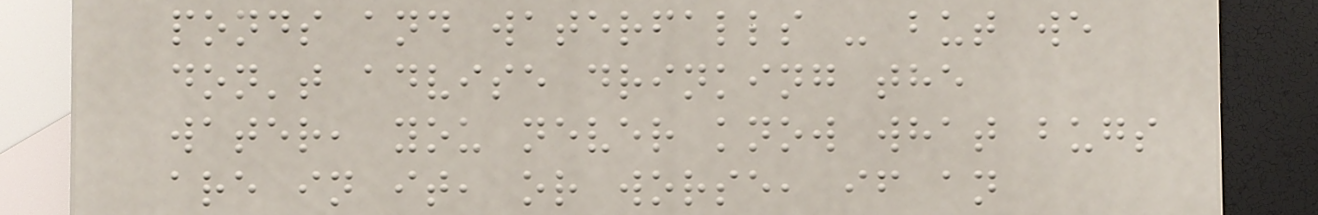ponds and waterfalls - but we
don't advise drinking the
water, you never know what bugs
are in it, or worse, if an
